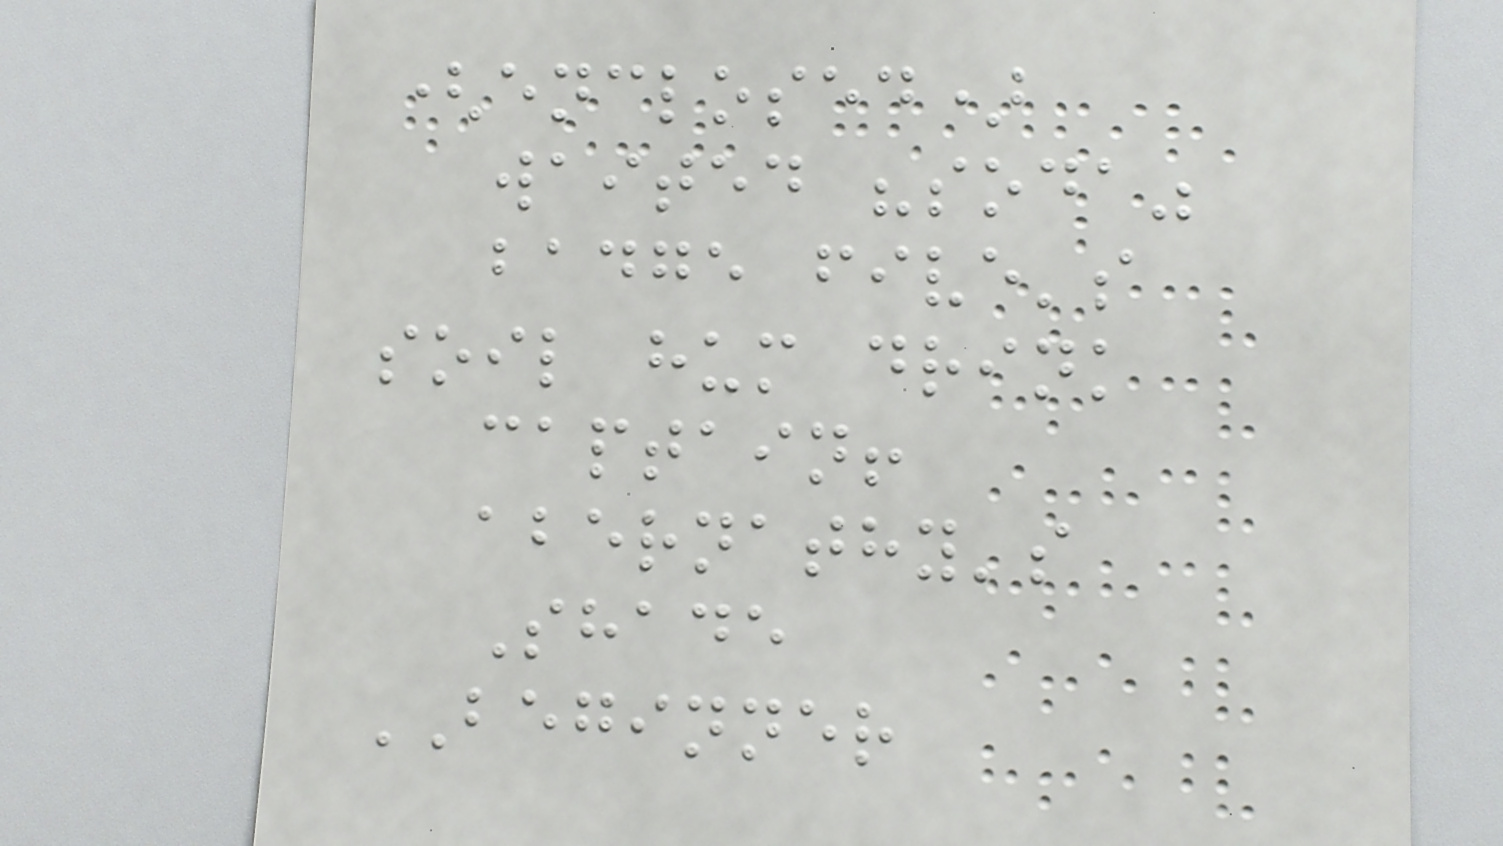(enclosed)
waited "soda"
badge five's
soil hum drink
captain!
abernathy's
Shade
BEGINNER
